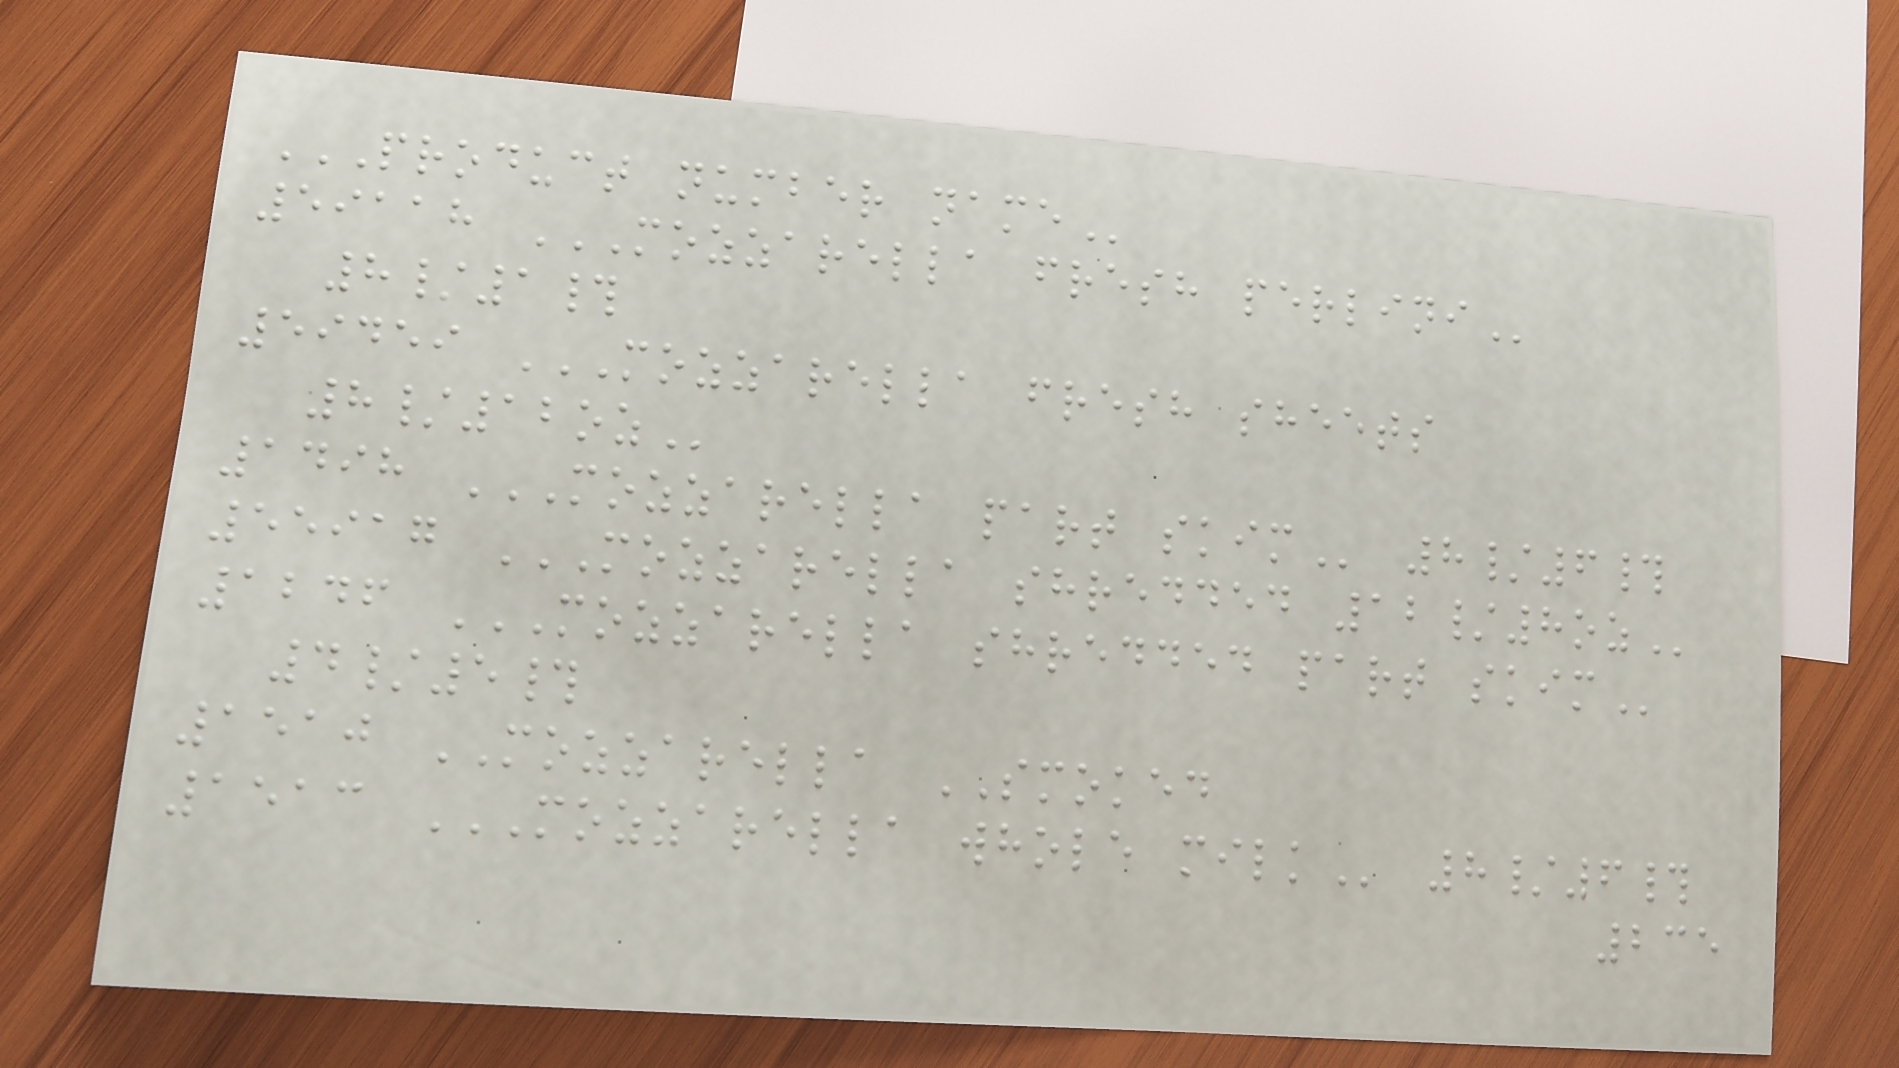PRODUCT NUMBER NAME
59118 MOZZARELLA FRESH PERLINI
8/1#
59459 MOZZARELLA FRESH SHEETS
8/12OZ
1498 MOZZARELLA PART SKIM 8/6#
55917 MOZZARELLA SHREDDED 12/8OZ
1246 MOZZARELLA SHREDDED PART SKIM
4/5#
1510 MOZZARELLA SMOKED
1513 MOZZARELLA WHOLE MILK 8/6#
235
